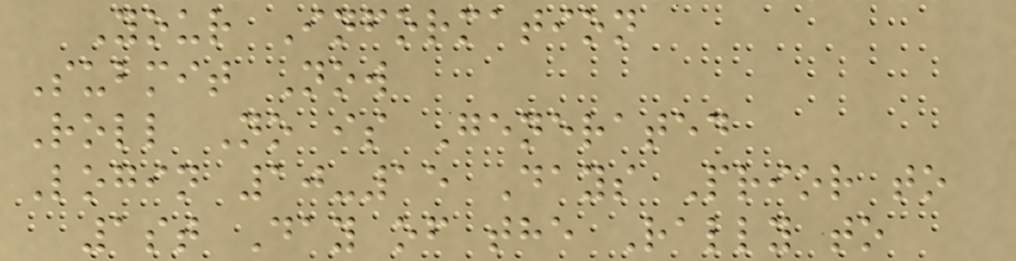Your Information
Submit Now
Roll No is Generated
Login 10-15 Days Prior to
1st Day of the Rally to
